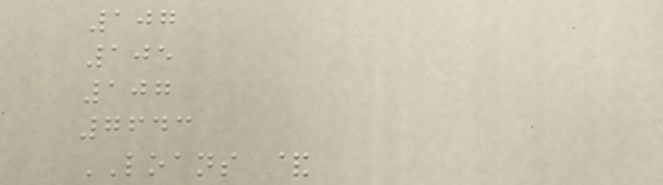107
105
107
7643
LOANS &
